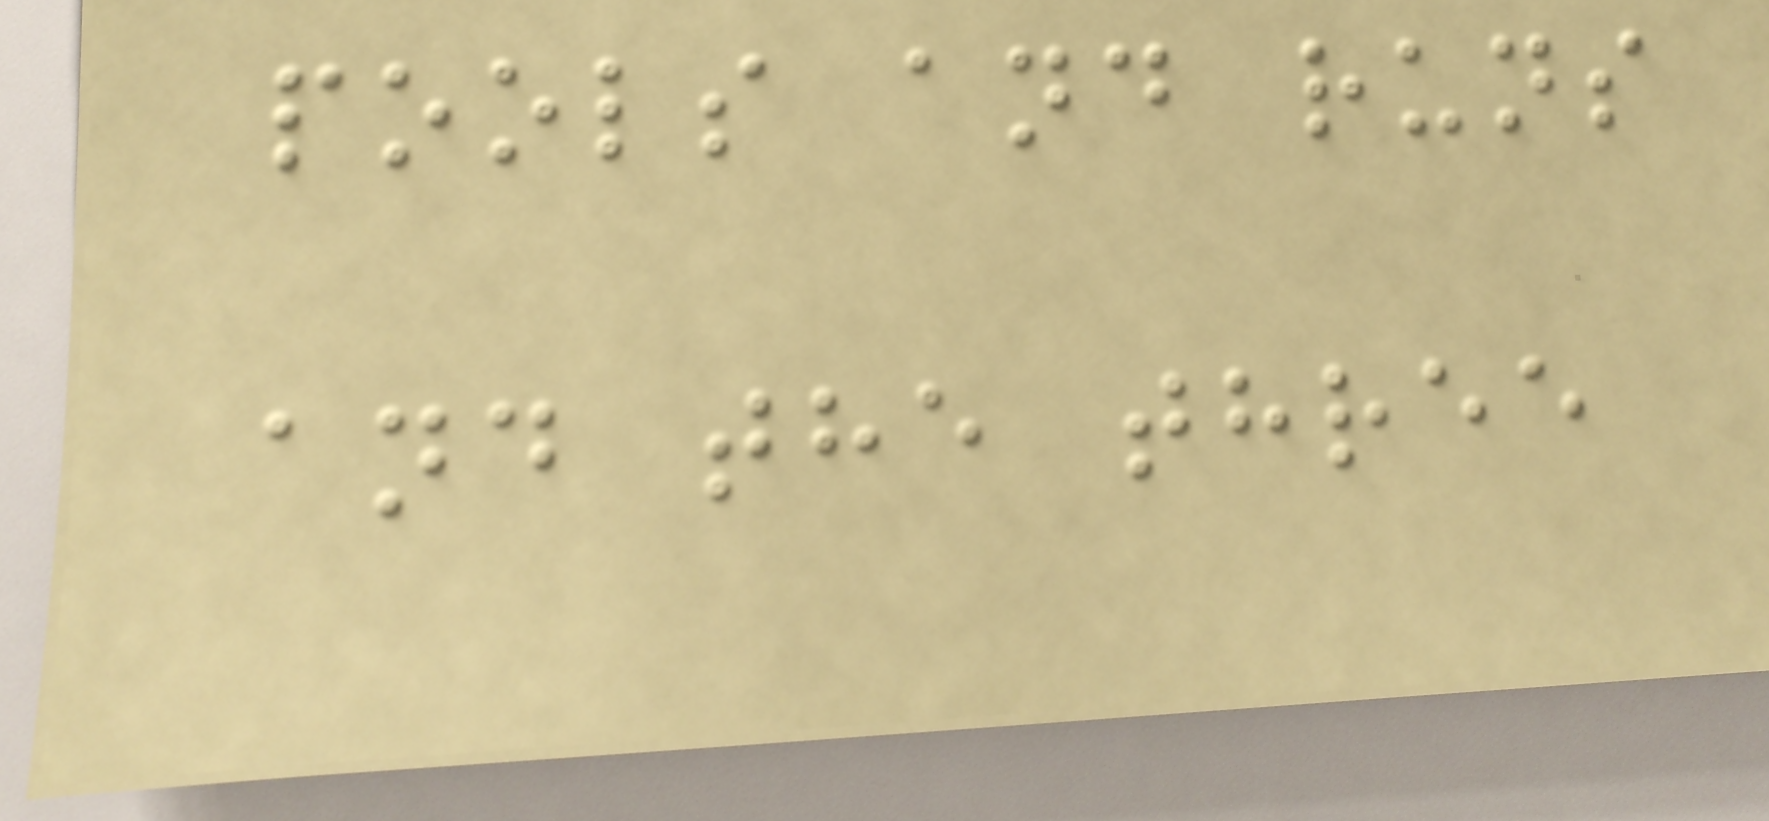pools and runs
and the three
